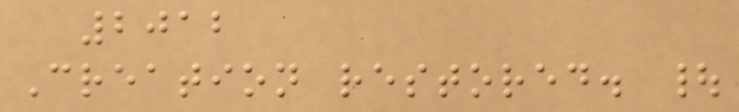2012
Creation restored. |
